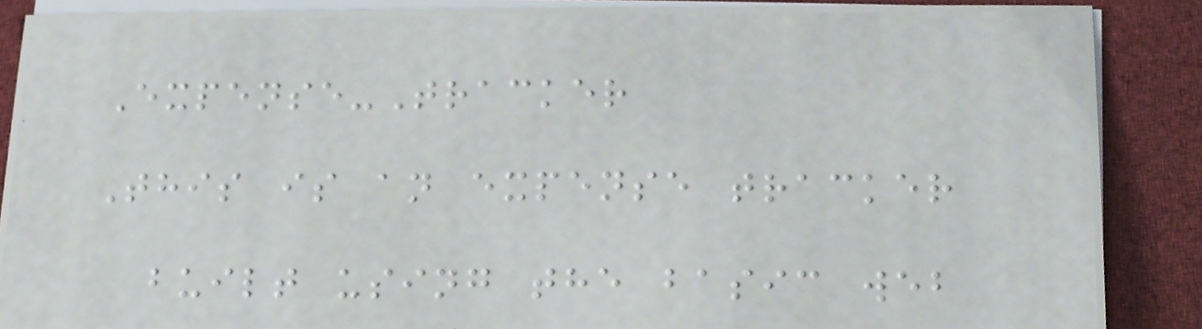Expense-Tracker
This is an expense tracker
built using the basic web
